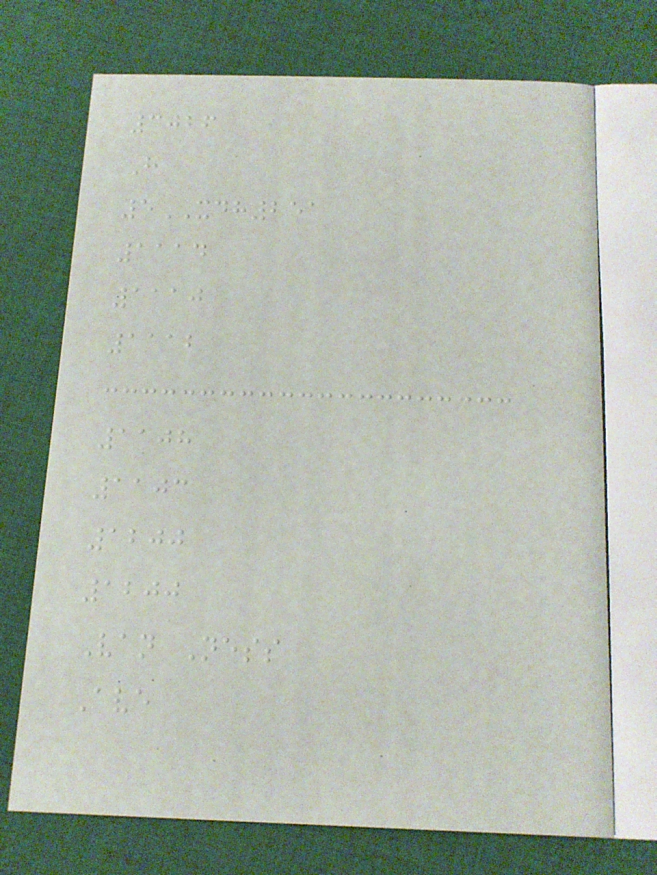3026
H
5XDH251
1114
1110
1112
1108
1103
1200
1200
Van Ness
Ave
